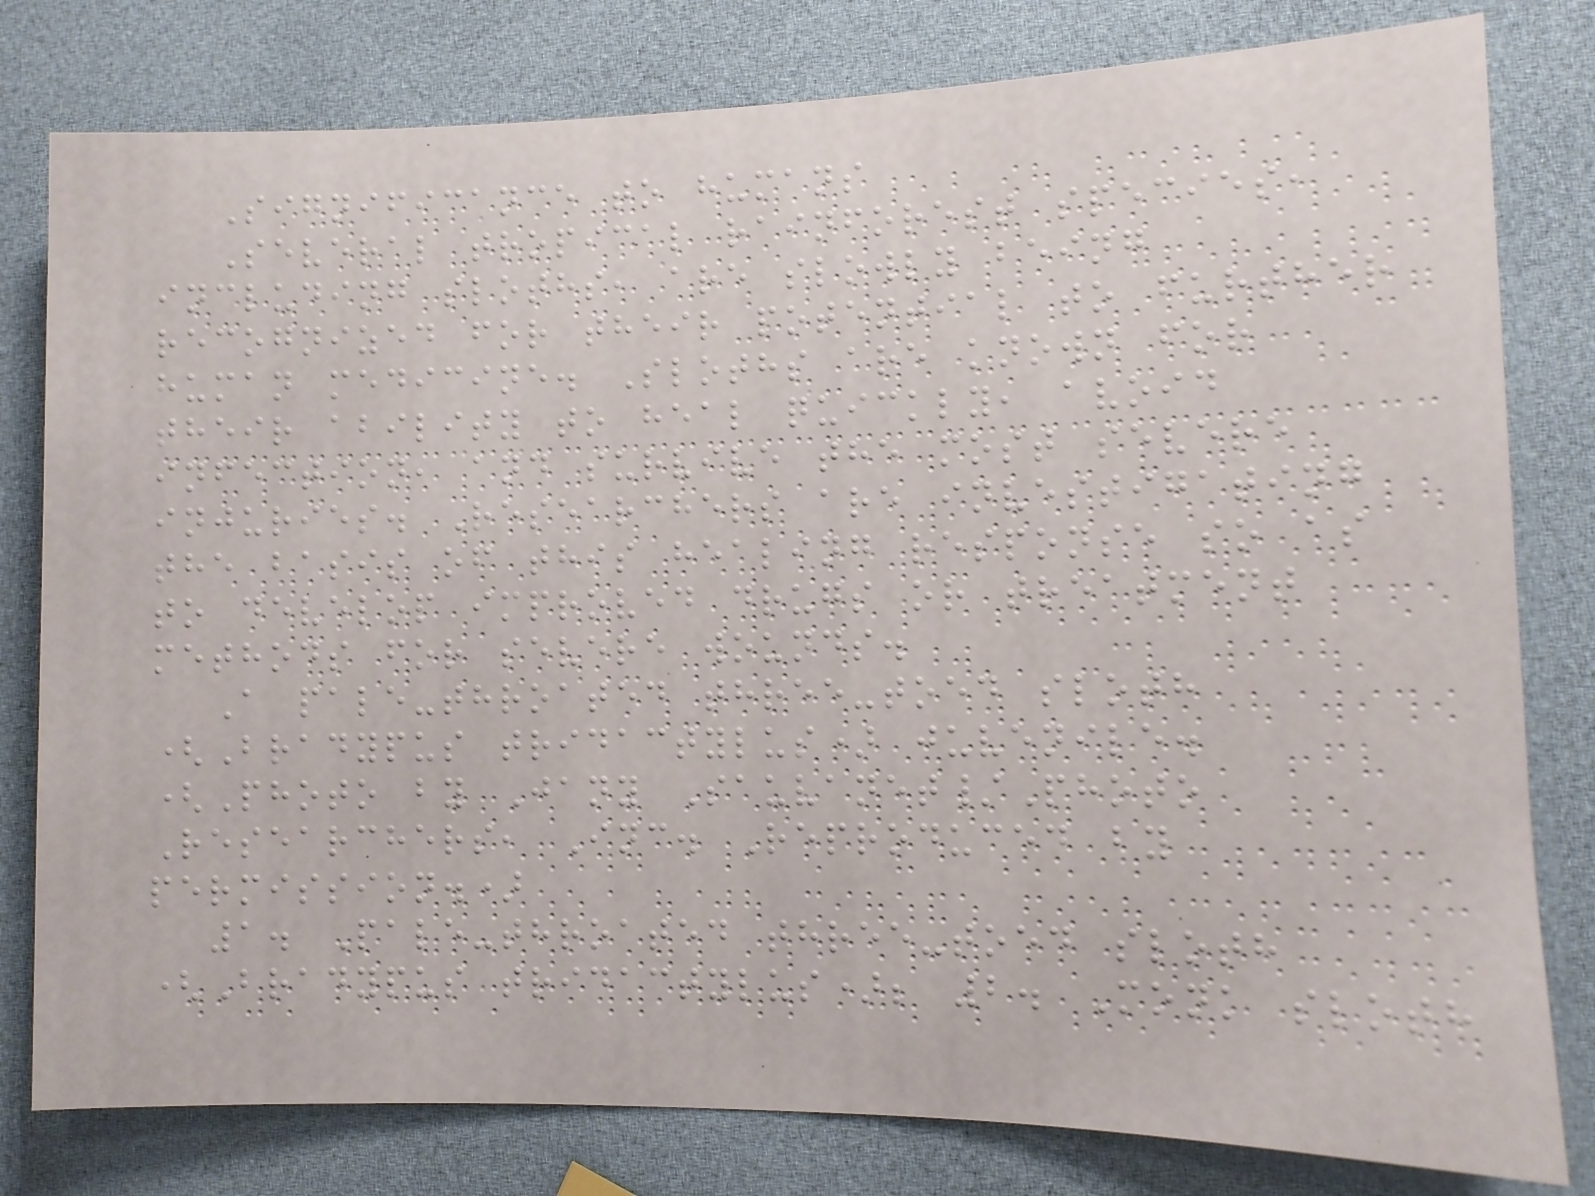Significance to humans
Several tropical rainforest species,
including sloths, are slowly being
recognized for their potential to further
human medicine. Sloths are known for
their ability to heal quickly, avoid
infection, and survive the most severe
injuries. Researchers are investigating
the basis of this healing response so as
to develop improved drugs or treatment
methods for severe wounds.
A pale-throated three-toed sloth
(Bradypus tridactylus) juvenile.
(Photo by Jany Sauvanet/Photo
Researchers, Inc. Reproduced by
permission.)
1. Pale-throated three-toed sloth
(Bradypus tridactylus); 2. Monk sloth
